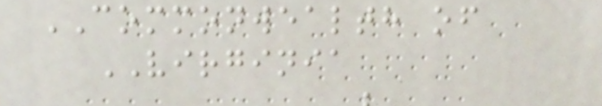COMMONWEALTH of
VIRGINIA
